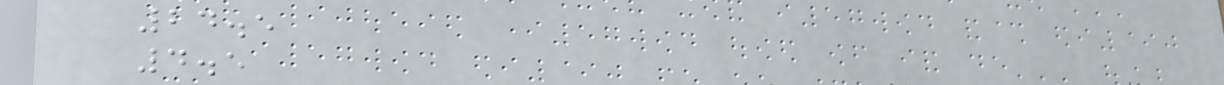24.5
4.5
